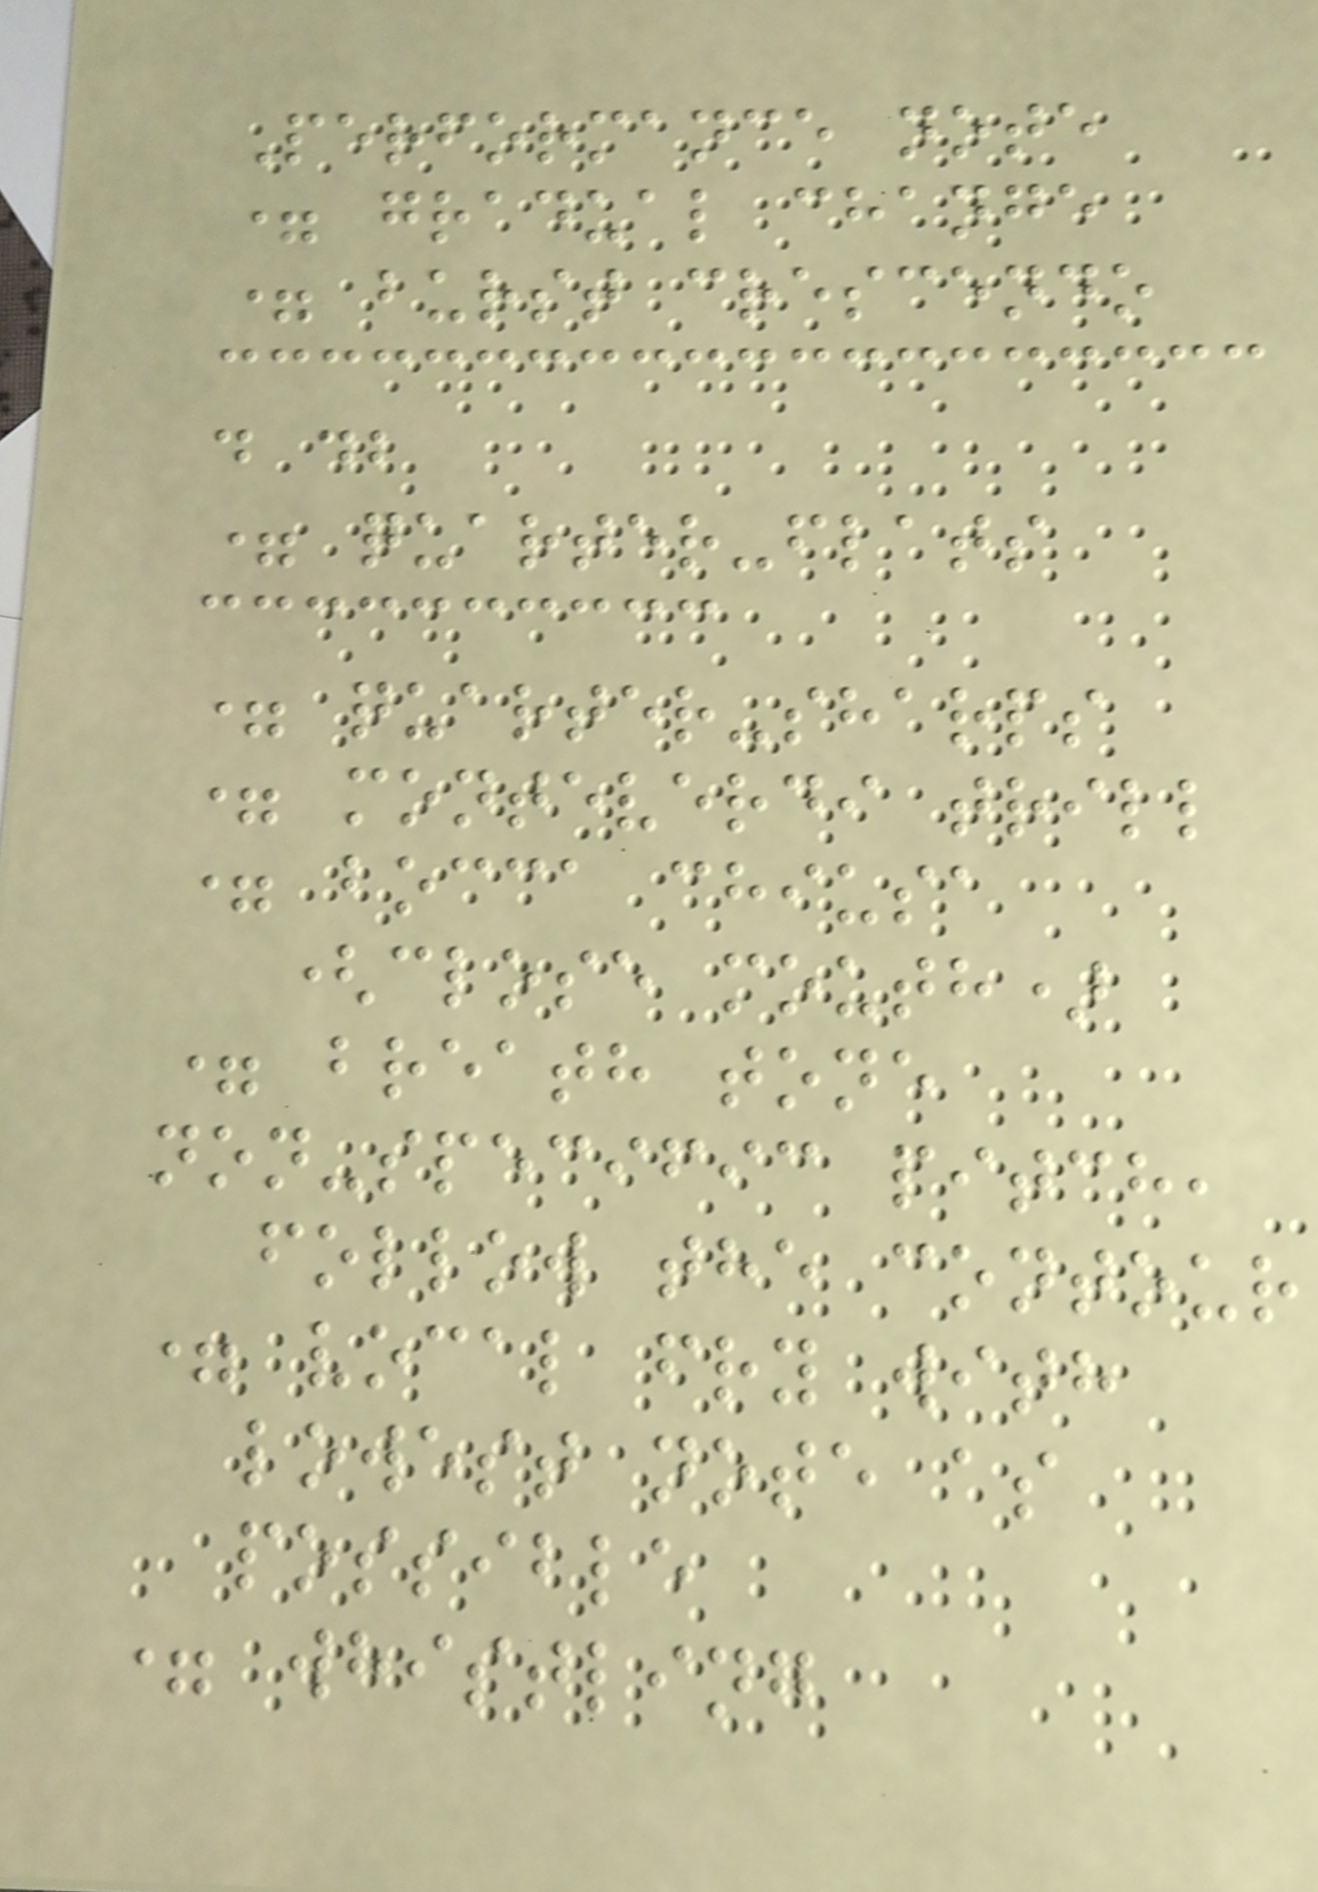Performance note
= gradual change
= burst crescendo
d db
= quarter-flats
= quarter-sharps
= monteverdi trill
= bocca chiusa
(close mouth)
= breath tone
non-specific pitch,
follow the contour
= vocal fry with
lowest note as
possible
= whistling
